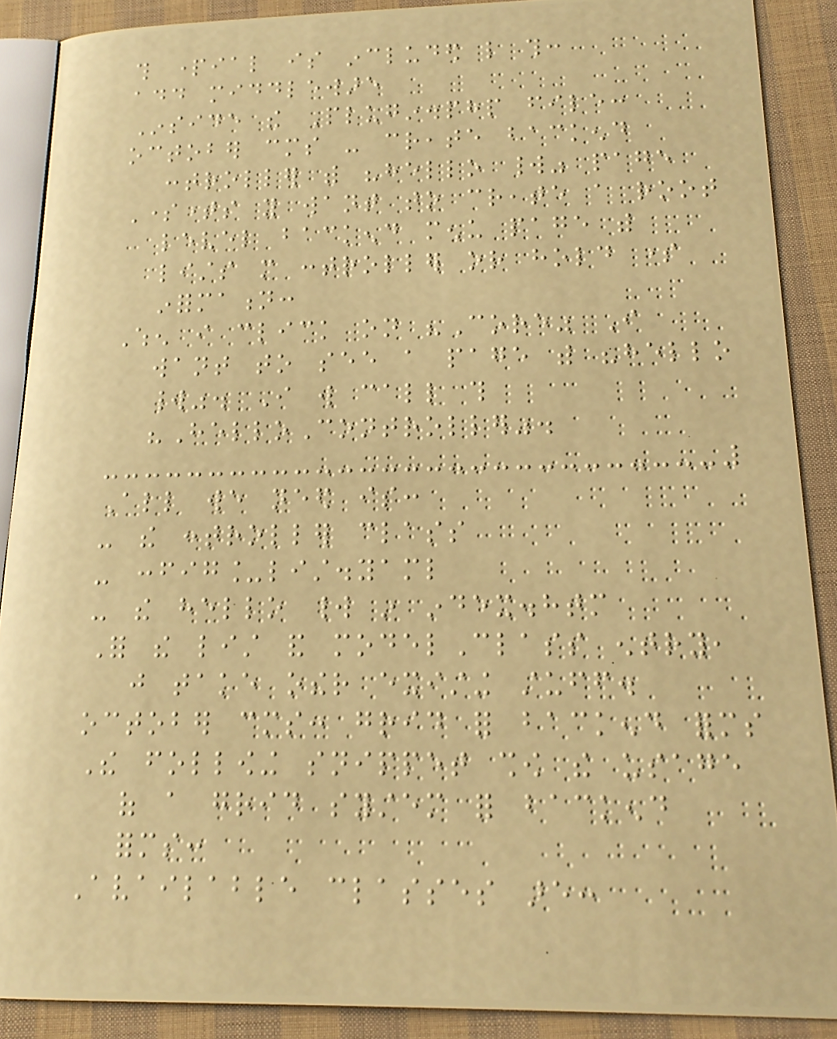this partial is included like this:
add middleware
Inside the Plugin.php file:
october cms - create backend
controller with "hello world" page
Sometimes you want to create a root
level backend menu page with
lists more controller or hold some
information:
When i click on "Core" I
want to see a page with "hello
world". I will call this
"HelloController".
All we need is:
- the controller class
- config_list.yaml
- the hello world in index.htm
For the list and modelClass entry,
just take other existing stuff.
october cms: grid for backend forms
The following snippet show the usage
of a grid system for backend
forms:
Available classes are:
